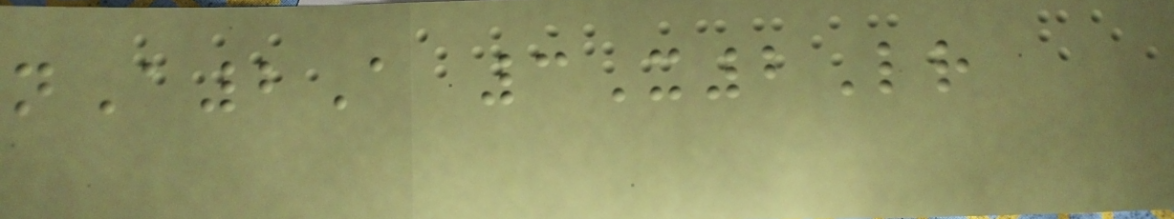nA2A 3X2Lr
